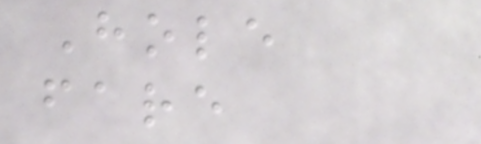Hole
fare
